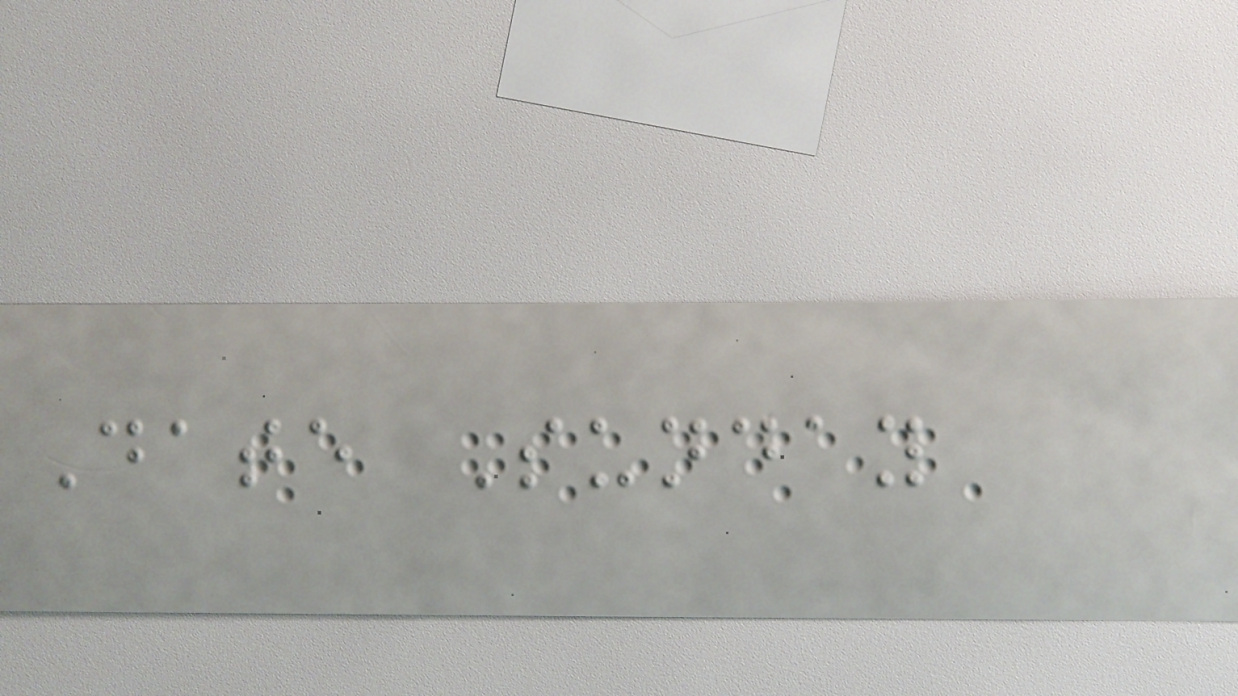Date Sunday
